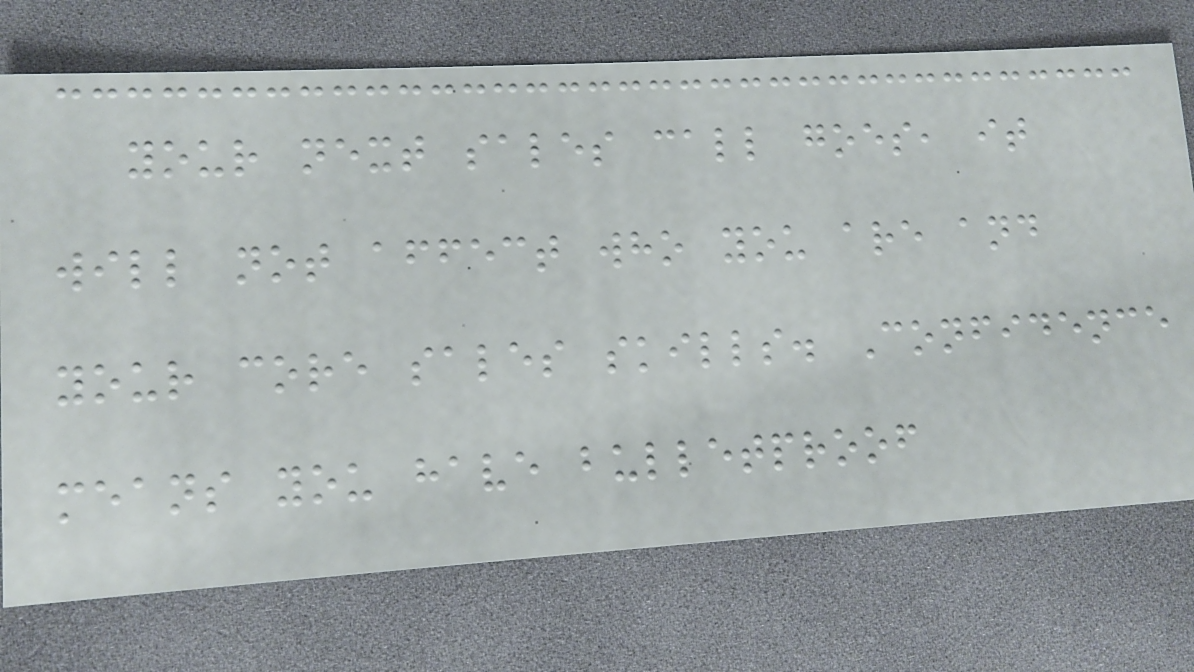your next sales call goes, it
will not affect who you are and
your core sales skills. Confidence
means you have bulletproof
